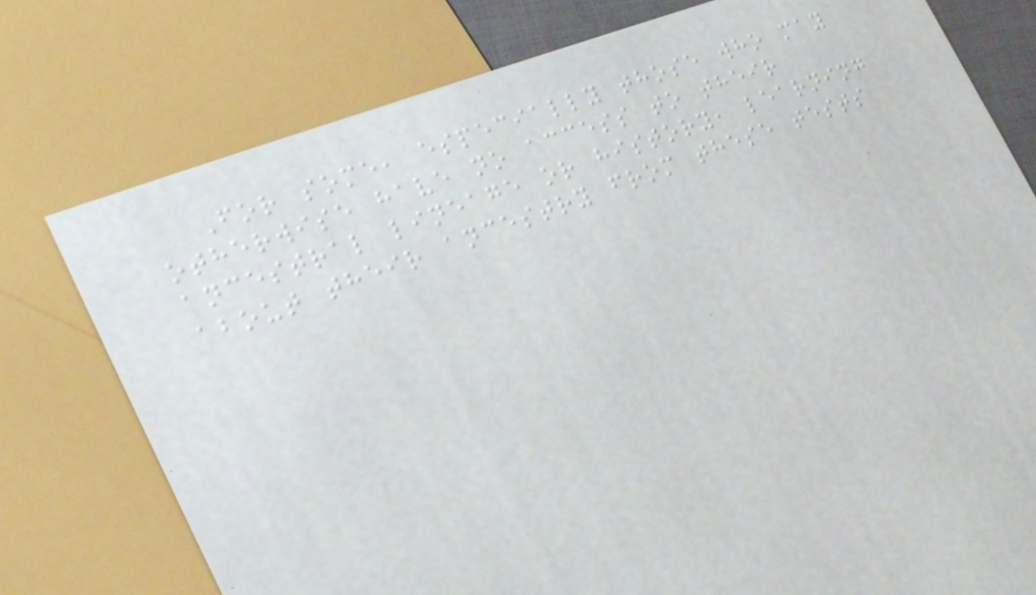For some, especially those who may
otherwise have no access to their
ancestral lineage or history, learning
about their ancestry from these tests
